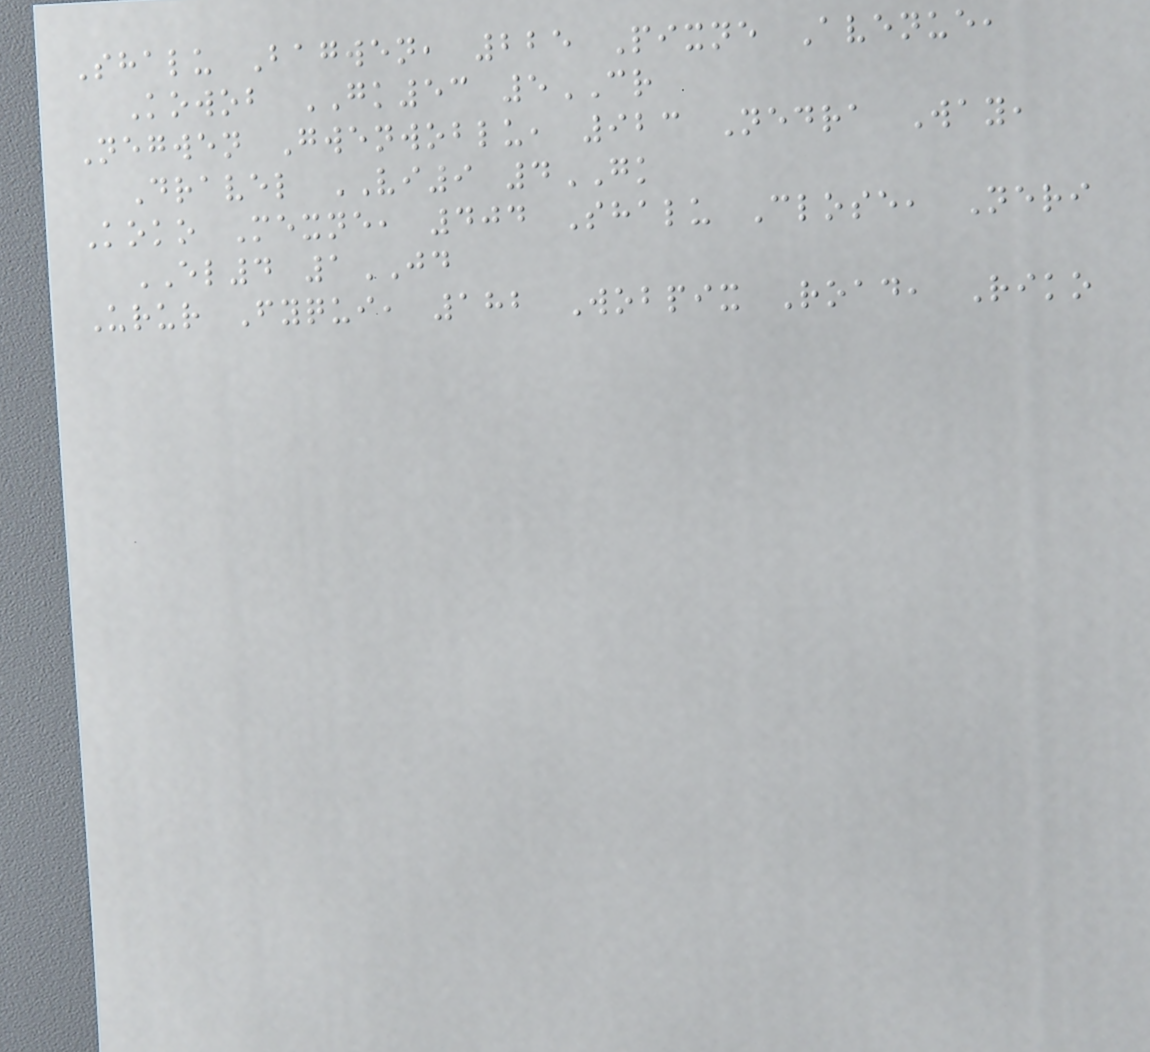Shalu Bagwen, 225 Pixne Avenue,
Kowob GK53 5CR
Negwen Gwenwoblu, 923 Nedra Way,
Dravel VI9 4GK
Koko Mexne, 404 Shalu Close, Neri
EL4 1JD
Urur Fyqui, 182 Wobpix Road, Riko
